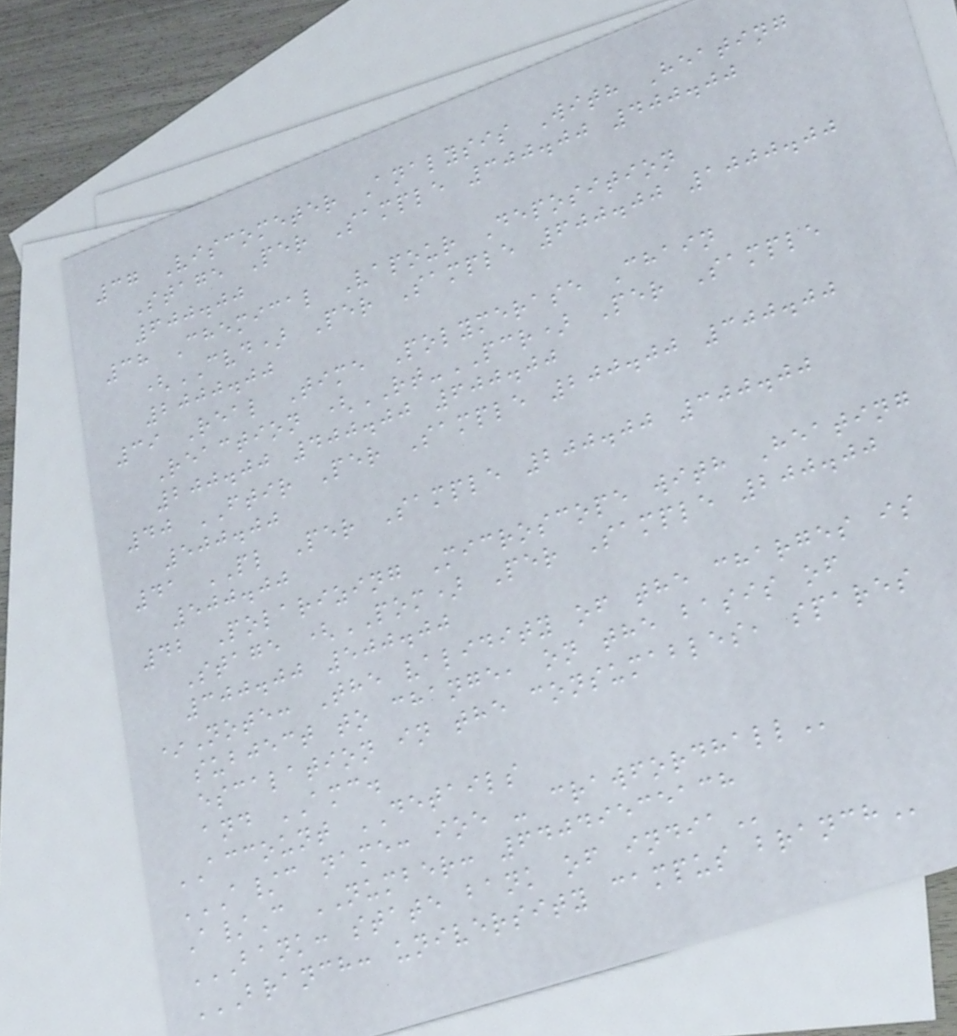37 Viscometer Analysis With Heating
Stage Per Sample 300.00 400.00
600.00
38 Chemical Vapour Deposition
(CVD) Per Sample 600.00 1000.00
2000.00
39 Real Time Polymerase Chain
Reaction (RT-PCR) Per Sample
200.00 400.00 600.00
40 FTIR Per Sample 200.00 300.00
500.00
41 PL Per Sample 200.00 300.00
500.00
42 Polarizing Microscope with Heating
Stage (POM) Per Sample 200.00
300.00 500.00
*Note: The validity of the charges is
subject to change, on the basis of
escalation in the consumables, spares
and AMC.
ACCOUNT DETAILS
A/C NAME: IOE - CRAWFORDHALL
A/C NUMBER: 64049535138
BANK: STATE BANK OF INDIA
BRANCH: UNIVERSITY CAMPUS BRANCH
